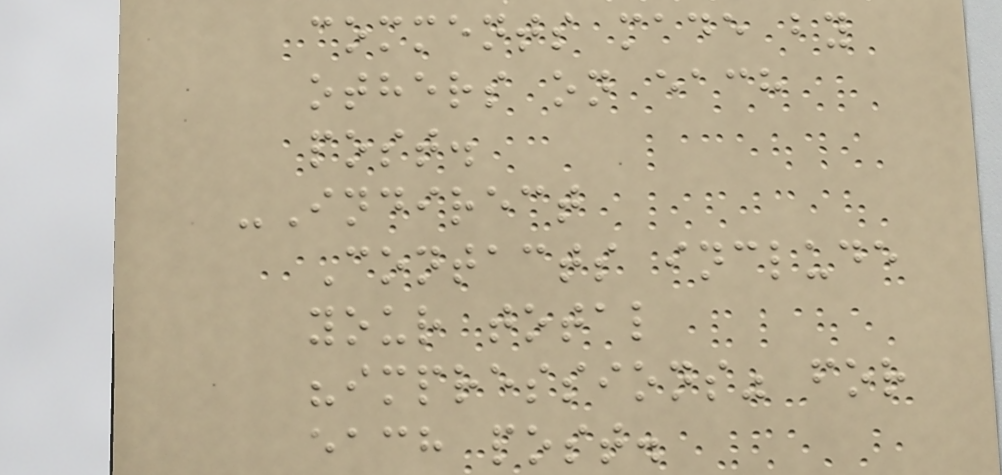comments made by
others on each
post.
-Indirect
Contacts include
your total
"impressions" for
each post.
